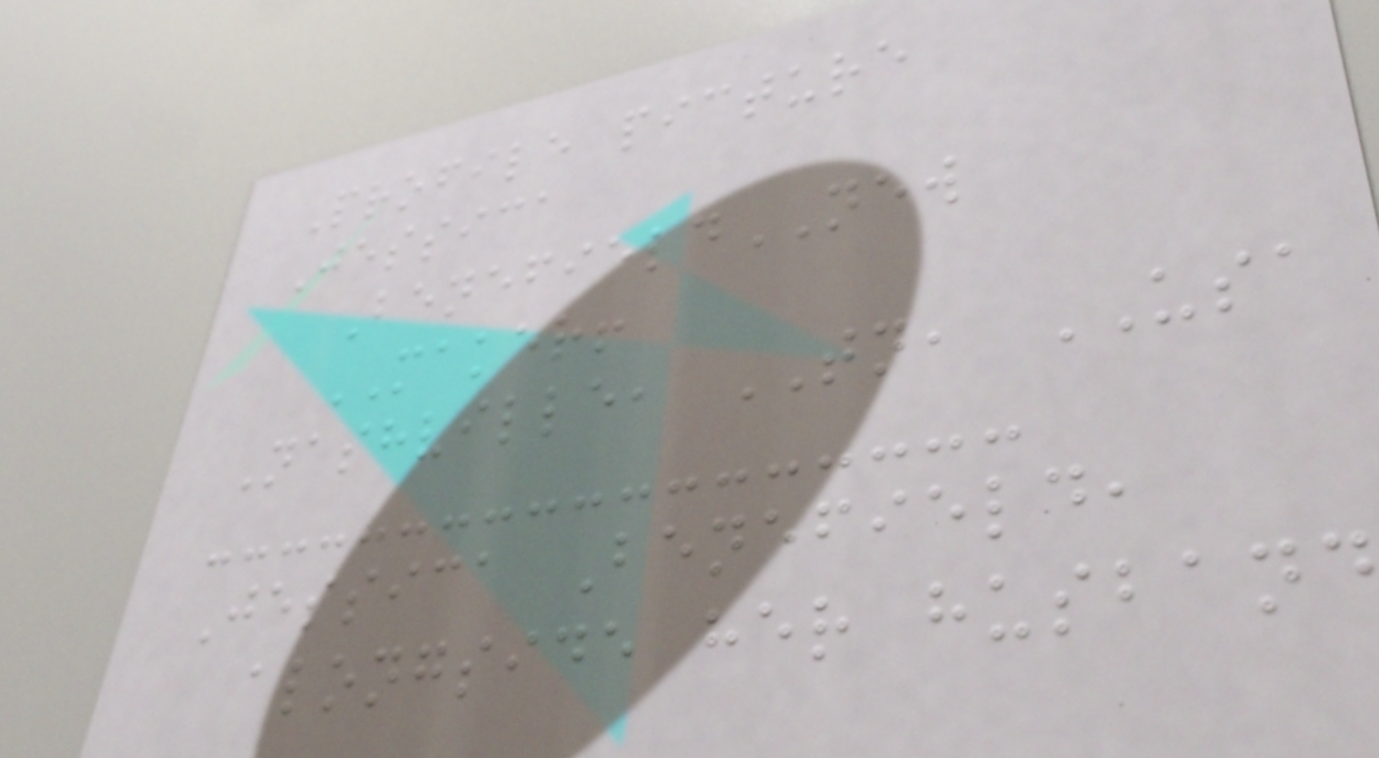Profile picture
Jessica
BenefieldNEW
MAKER!
Nashville, TN, USA
Jessica Benefield,
alongside her husband
